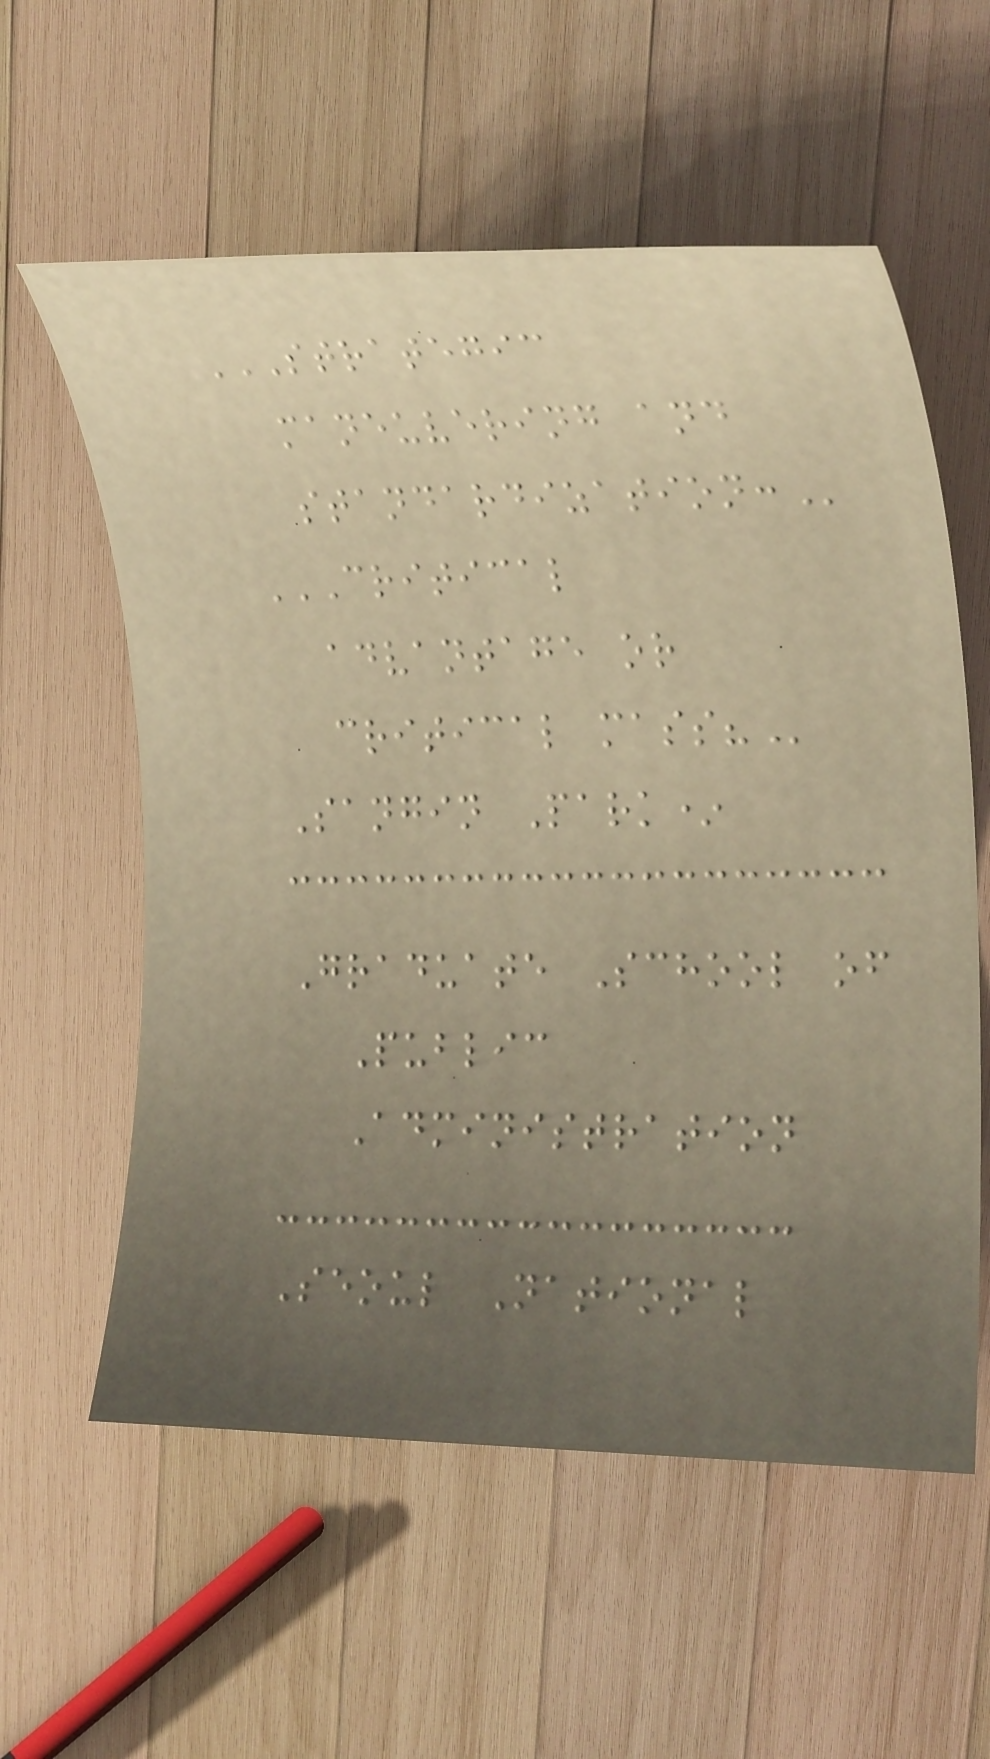STRATEGIC
MANEUVERING AND
STANDARDIZATION:
CRITICAL
ADVANTAGE OR
CRITICAL MASS?
Sangin Park*
Graduate School of
Public
Administration
Seoul National
